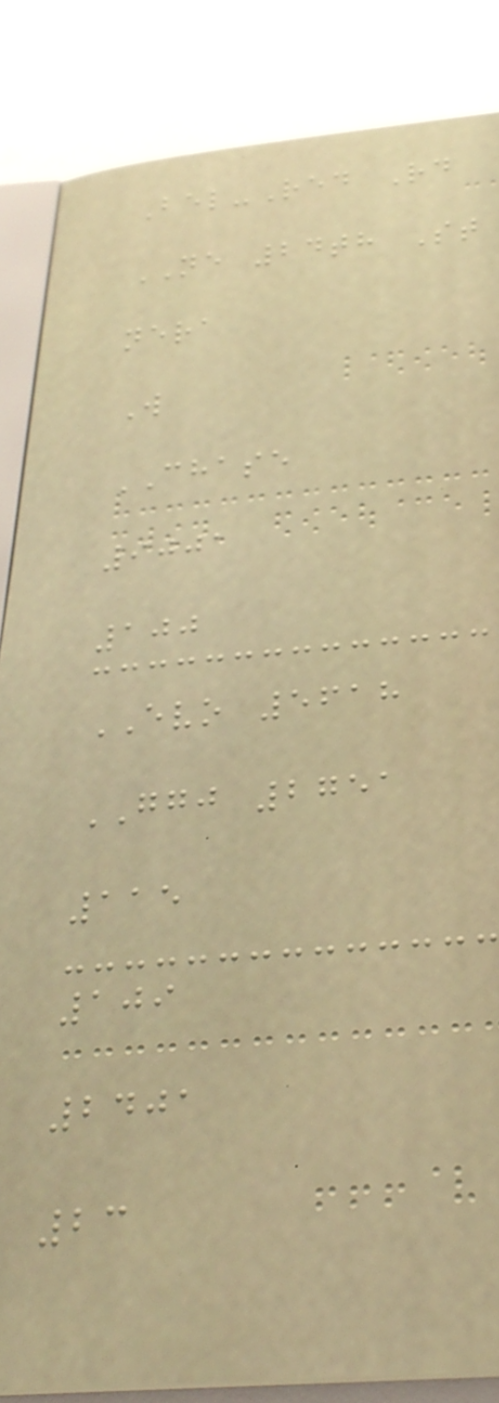Bel-Red Rd
NE 24th St
nera
W
CHASE
9001
100
EVO 5618
GGJ 2751
115
109
2401
23
